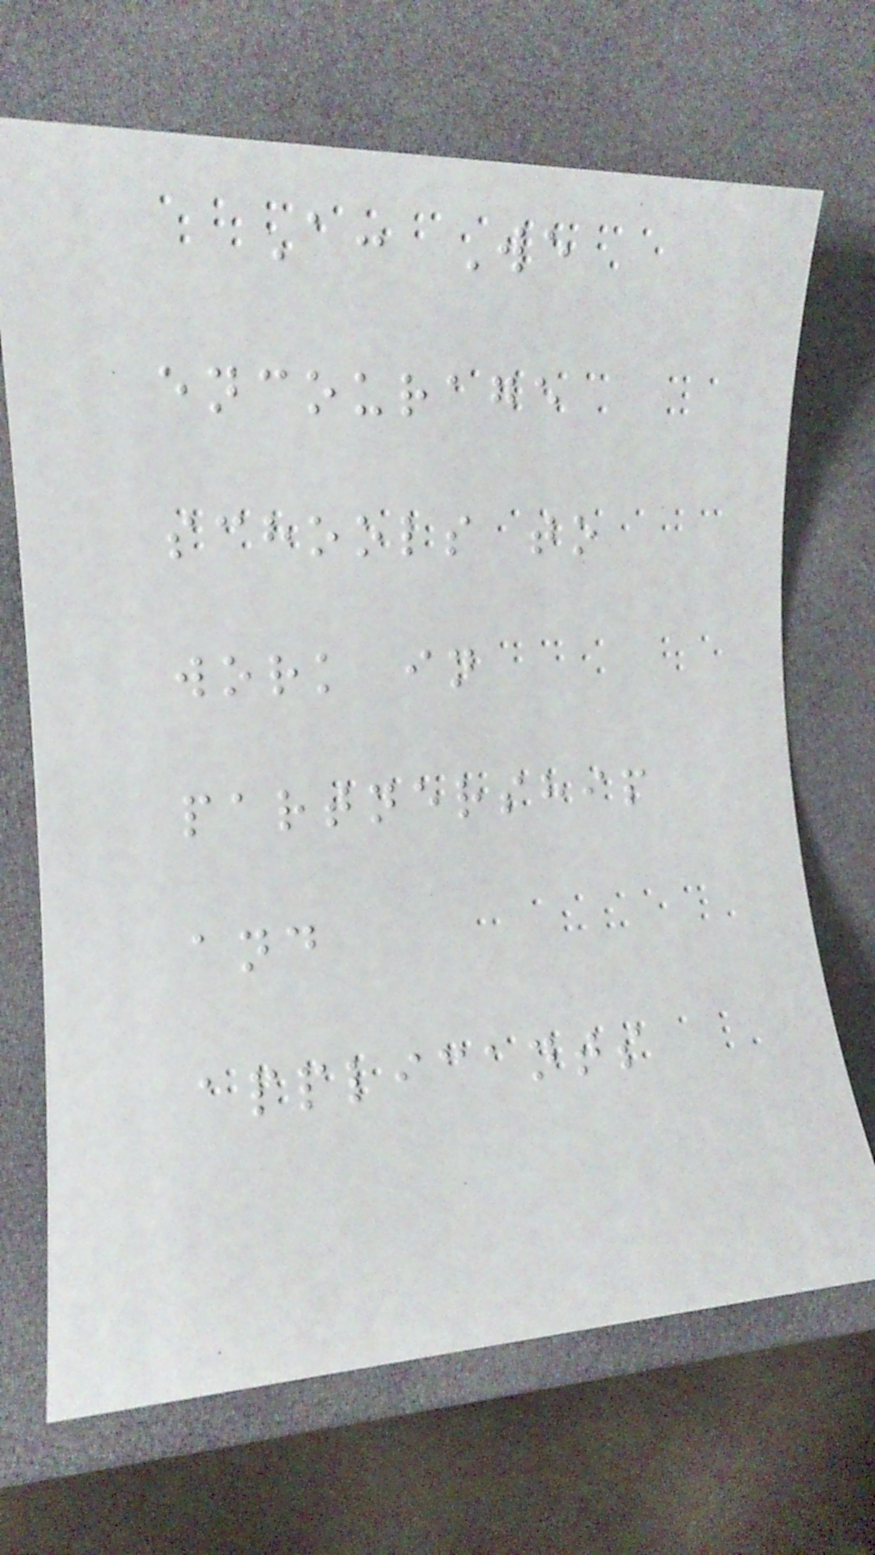A: We
encourage
schools to
work in
partnership
and
applicants
